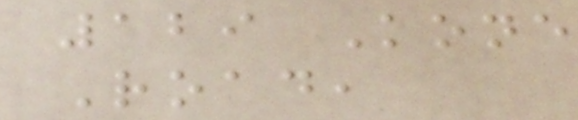129 Kone
Road,
